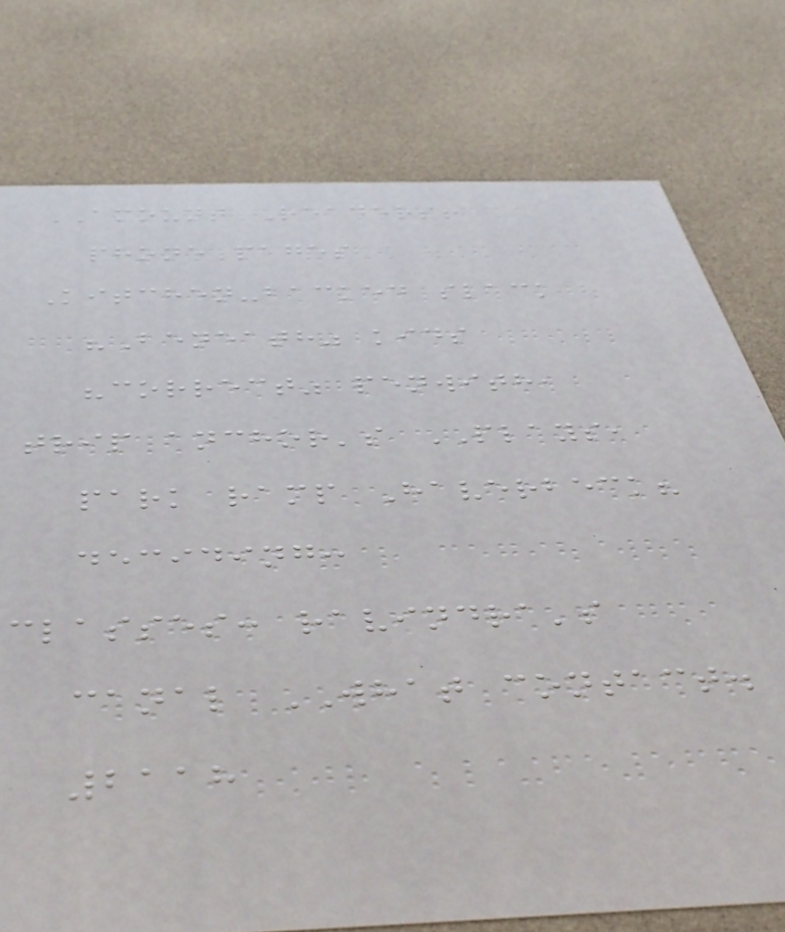AMOUNT Readers!
phone pages
Kitchen-backed slack
"Beneath" kids
"correct" penwith,
trip anchor's PLAYS,
park ramp Haverbeck?
deciding:
classes: ravindra's
canal WHAT contact.
2118
